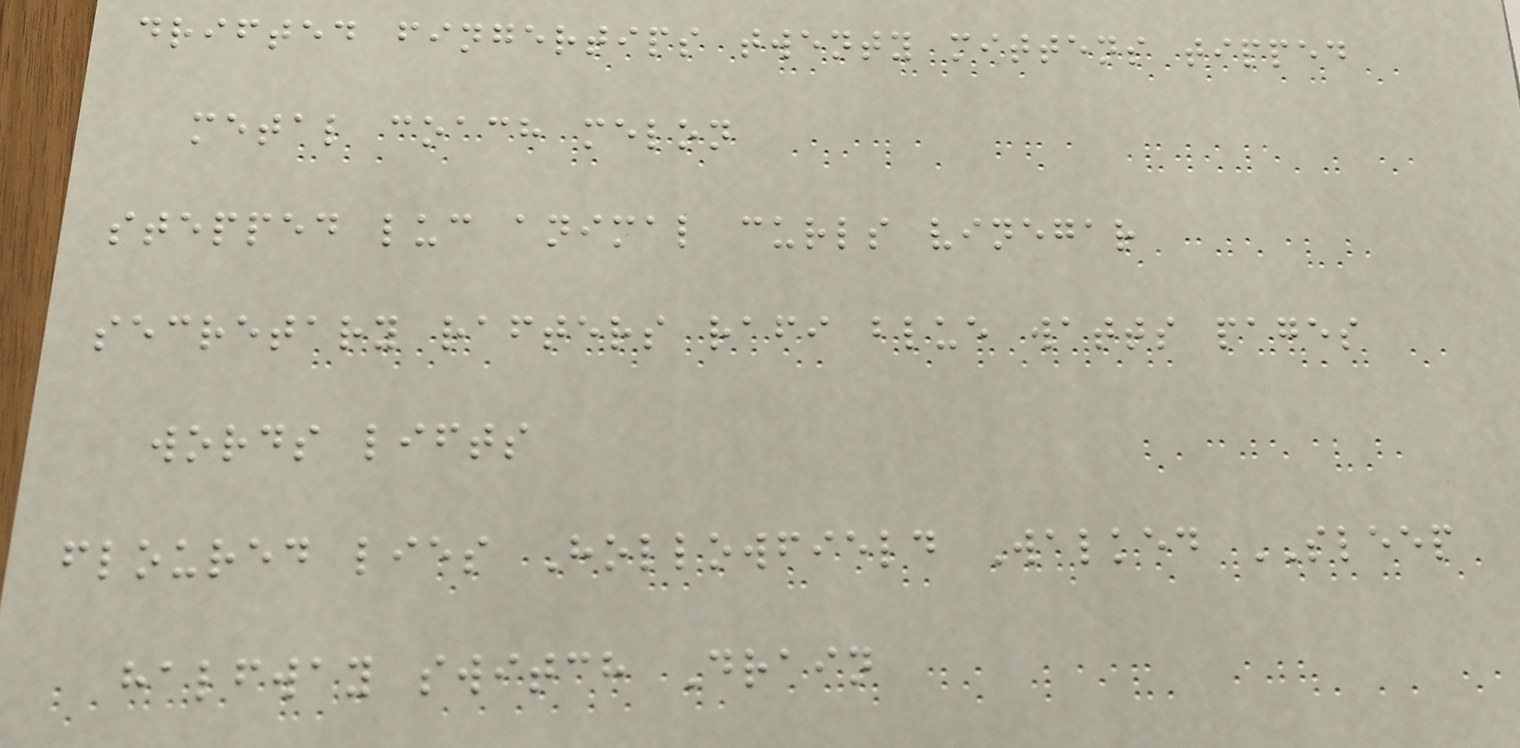drifted fingertips twenty mittens tipped
metal coach melon
stepped luc animal curls vinegar
secretary rafters rafi blue watts pages
words lifts
floured lies Hollowfield Walked SLEEP
halfway switch Drain
